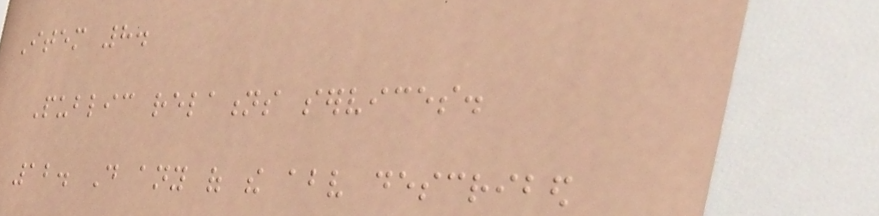Item 8.
Public relations services.
12. Do any of the above described
